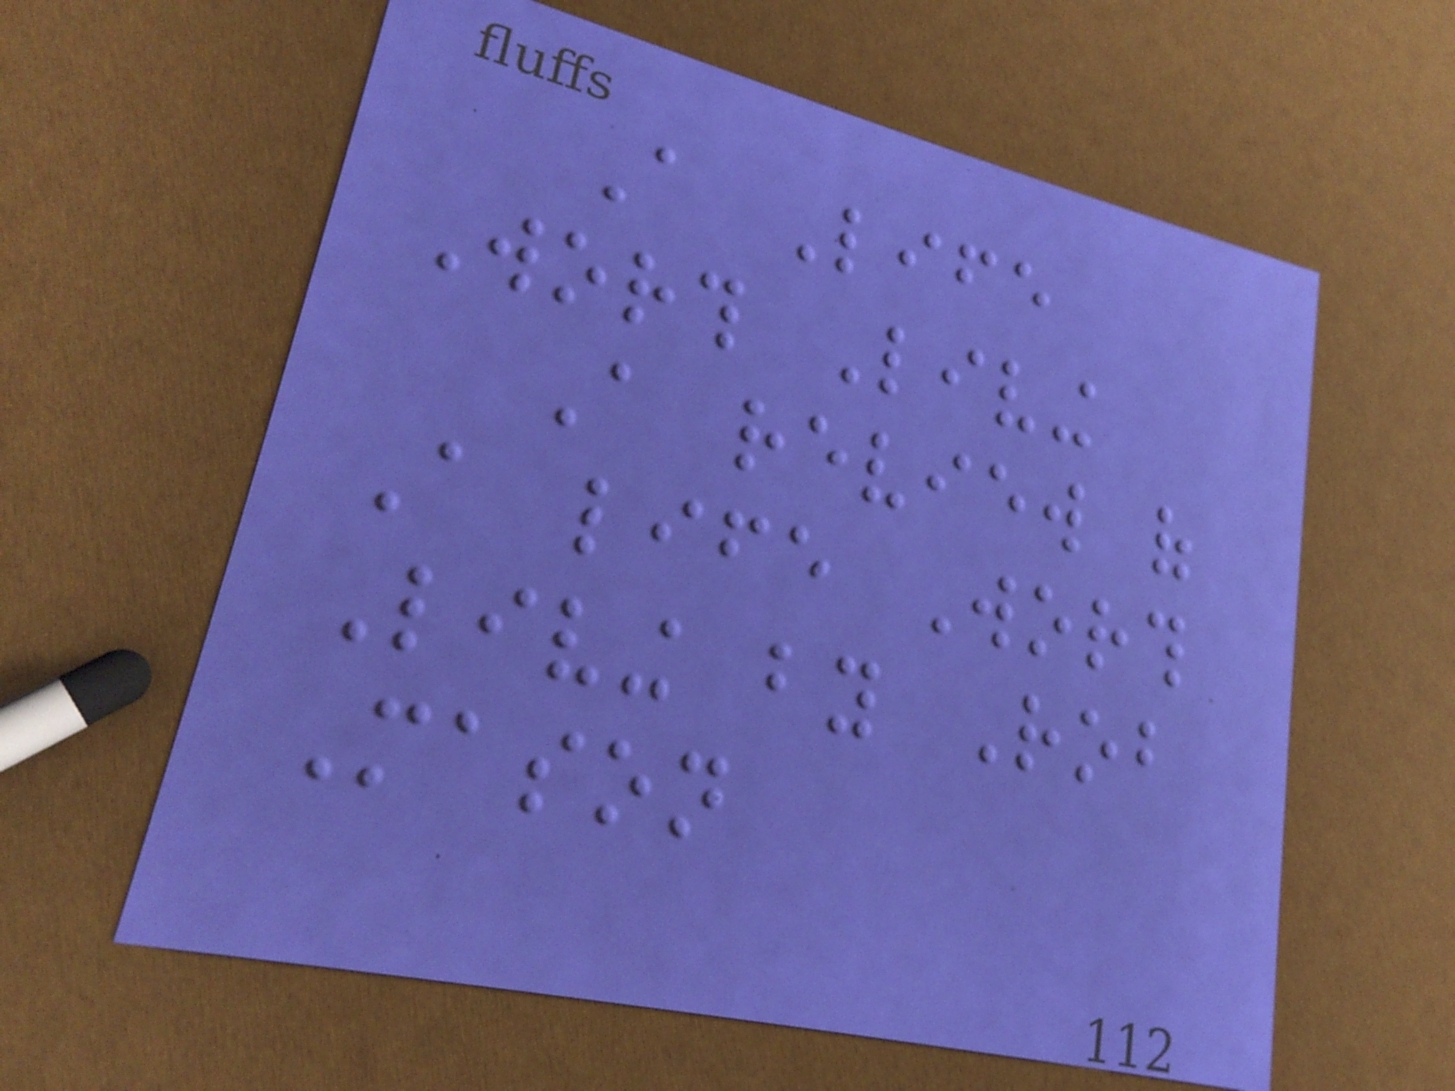A Life
Worth Living
A review of
A life Worth
Living by Rob
Mason
